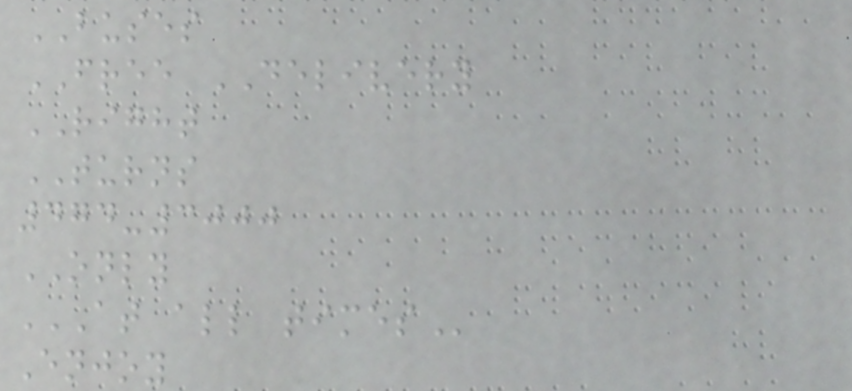BUSES
FREE DELIVERY
RIGHT
TURNS
474-3000
ONLY
AT ALL TIMES
Enjoy
